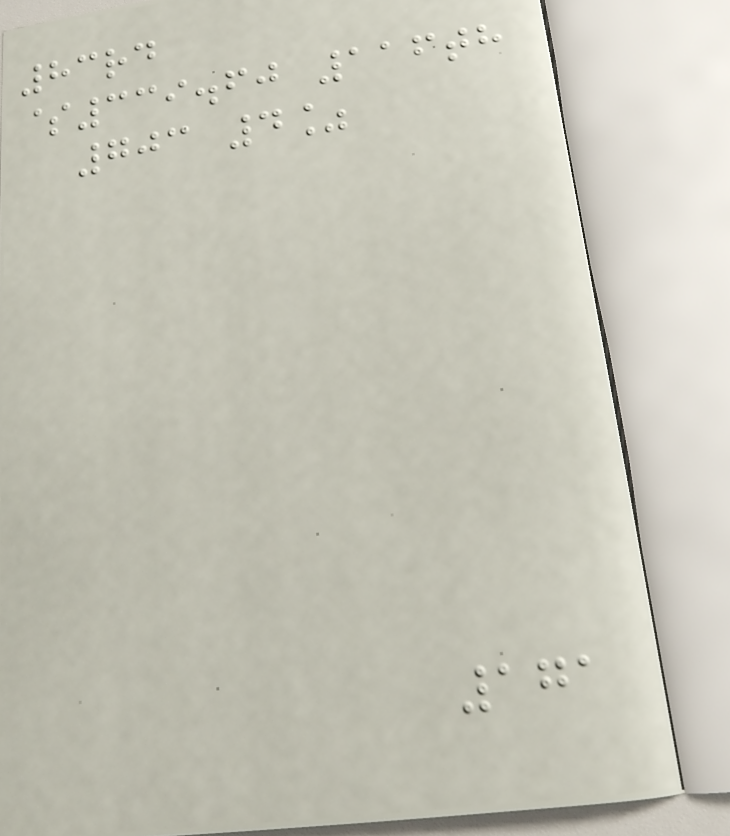83rd
$339.60 116th
703 4%
171
